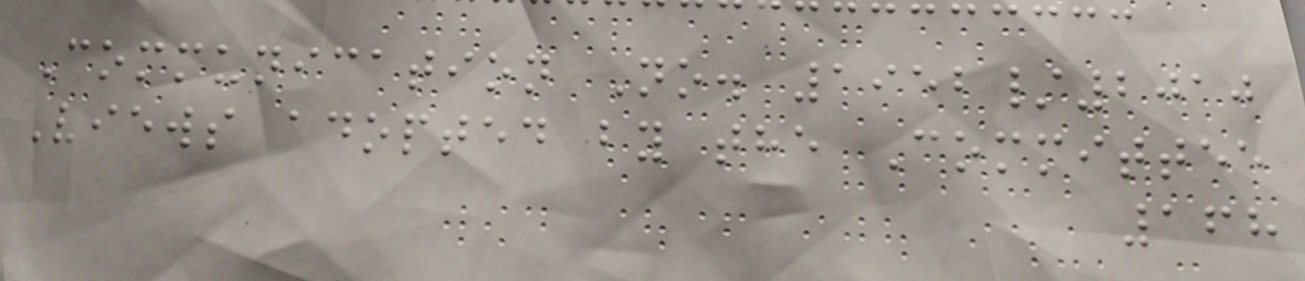Communication No. 1952/2010
Views adopted by the Committee
168
